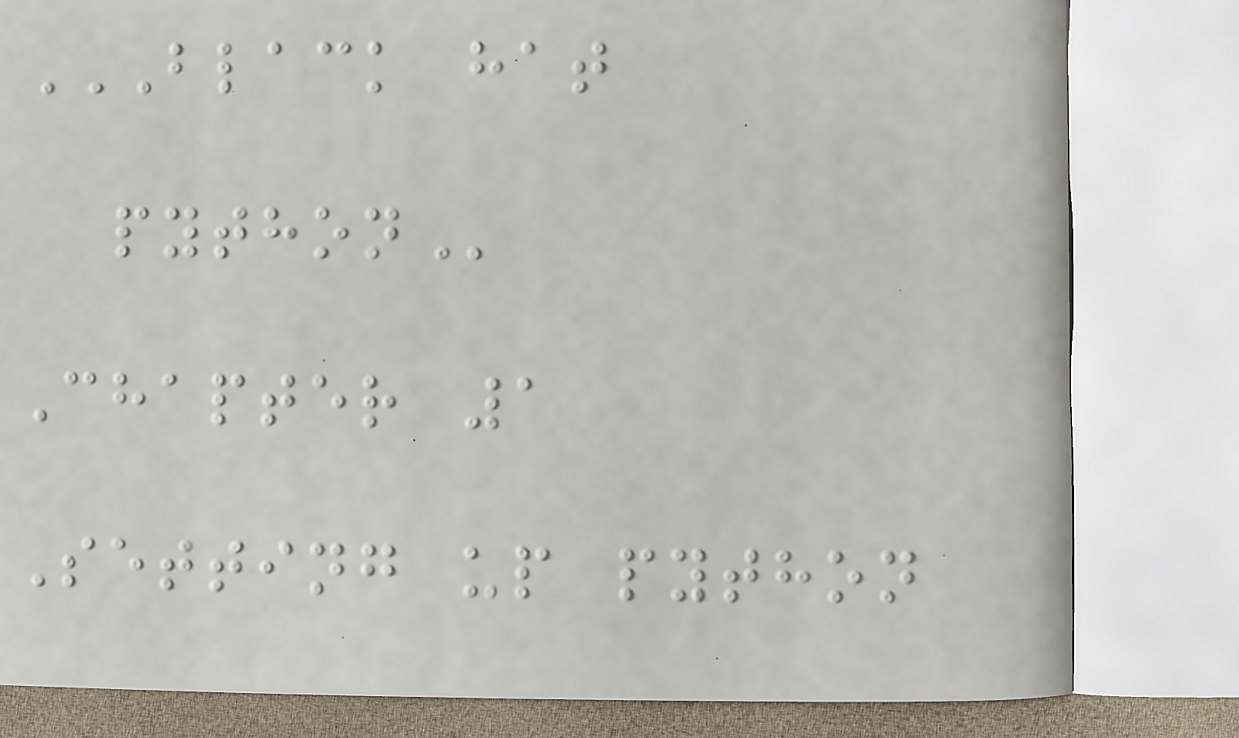BLACK HAT
PYTHON
Chapter 1
Setting up python
